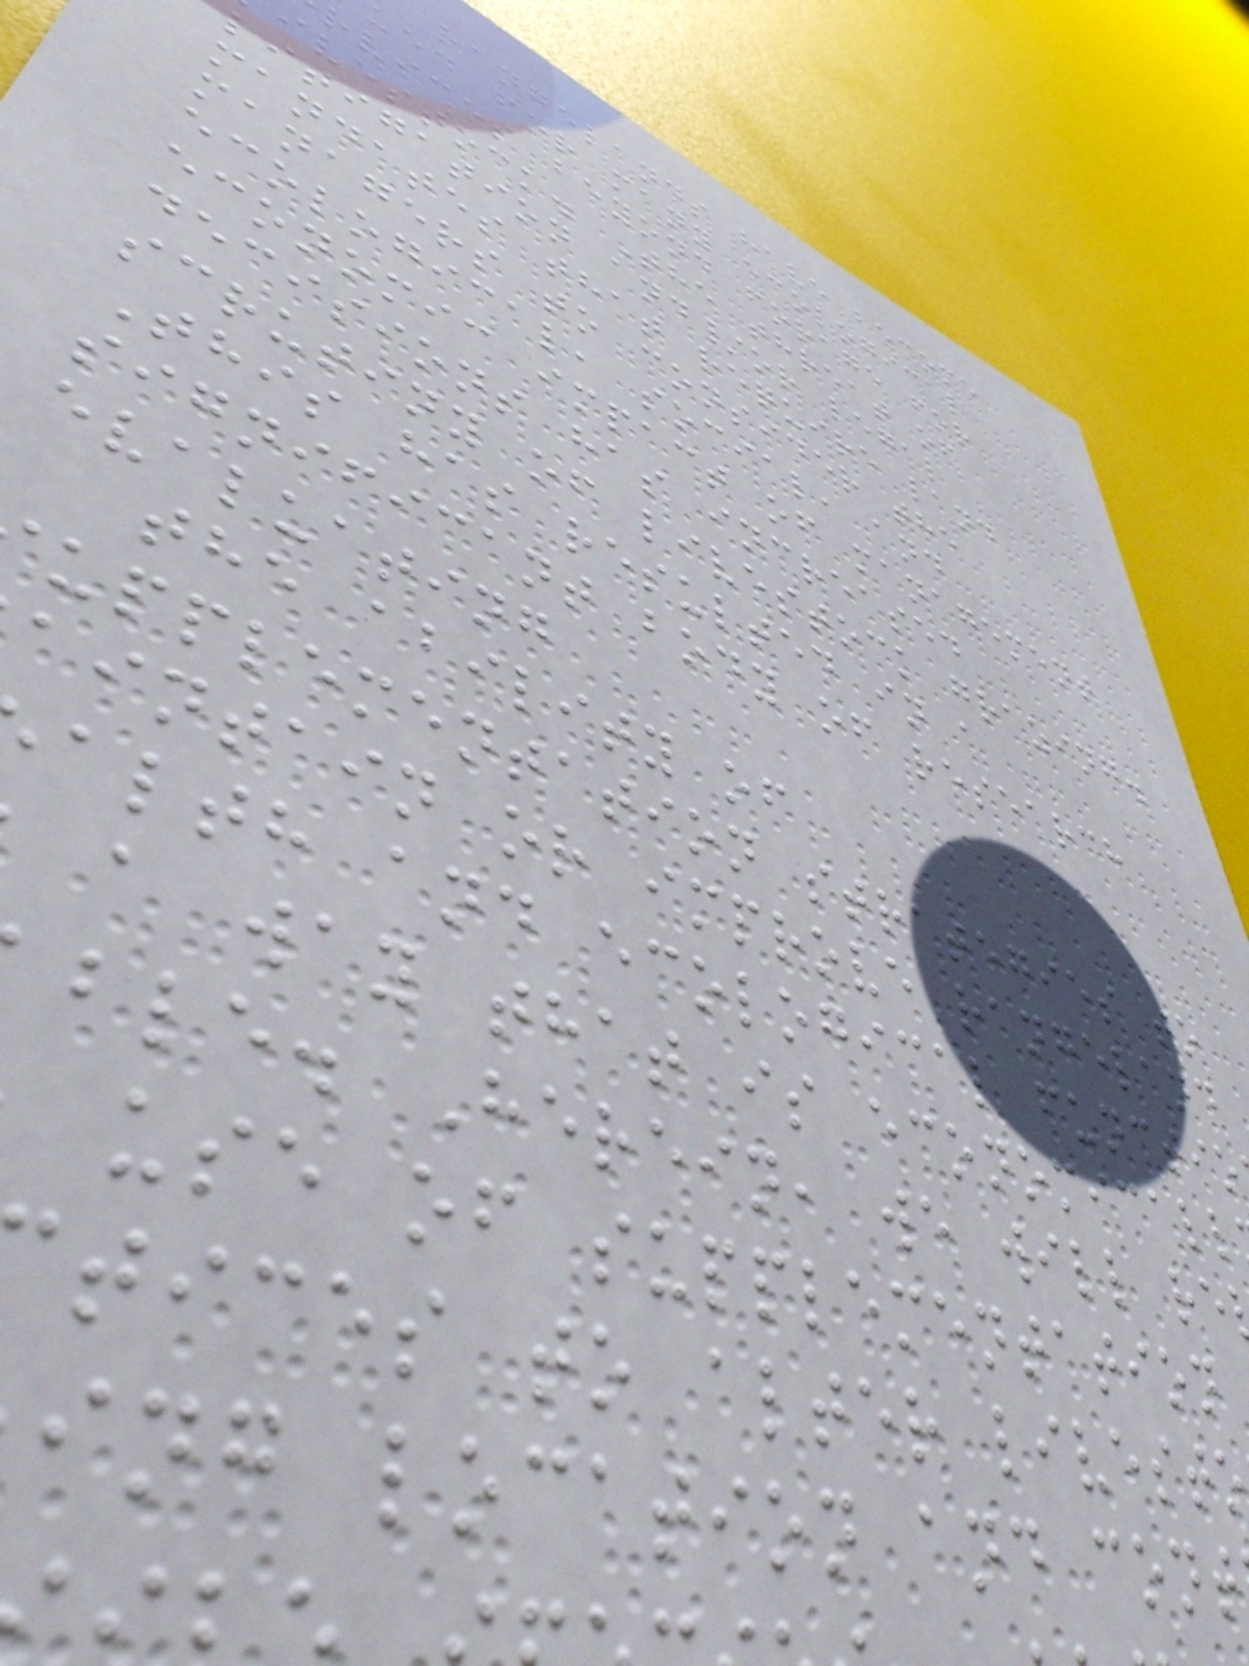rangelands have become
ued for many ecological
rvices beyond forage for
ivestock. The threat of
litigation and/or legal
mandates that require land
managers to consider the
ecological, social, and
economic impact of management
decisions has increased
scrutiny of livestock grazing.
This has resulted in a
significant body of research
evaluating
the ability of
upplementation strategies to
aintain or improve rangeland
alth and ecological functio
a way that is economicall
ble. Herein, we will re
use of supplementation
tices to alter livest
ing location and cont
